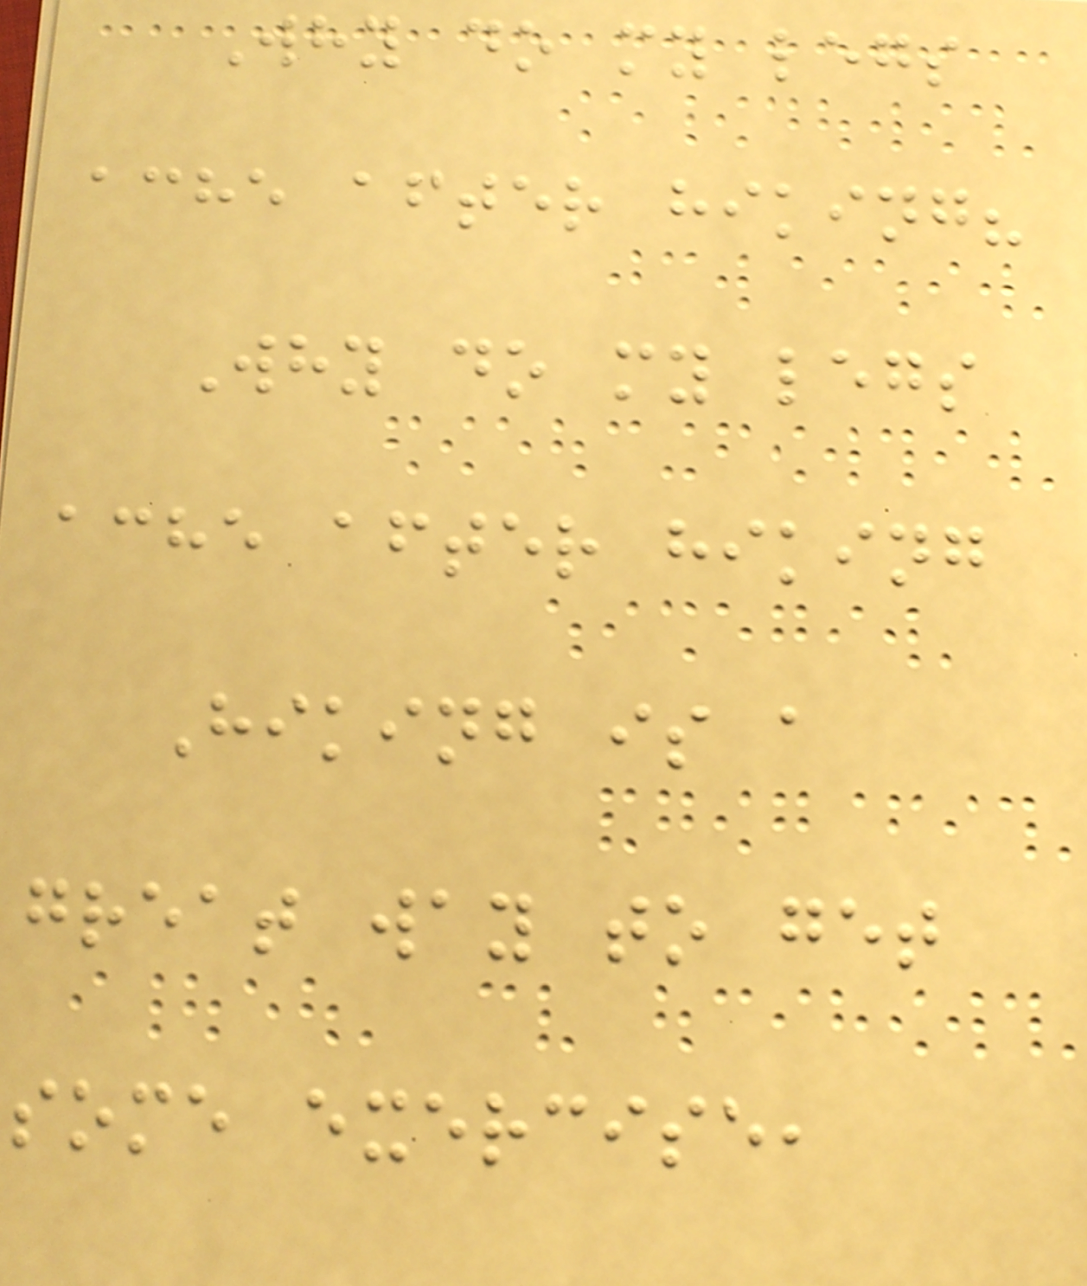Why do my legs
ache after hiking?
Why do my legs
ache after hiking
Hiking is a
great way to get
some exercise,
